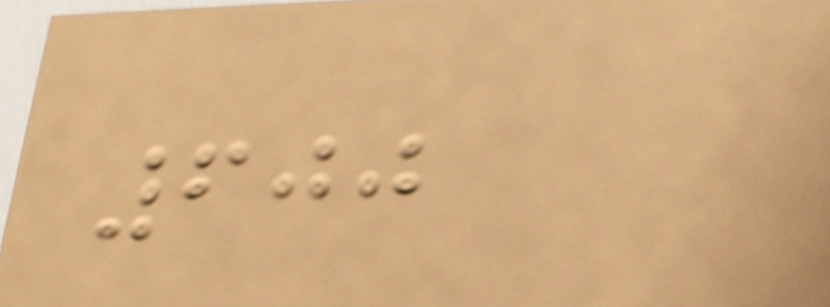600
